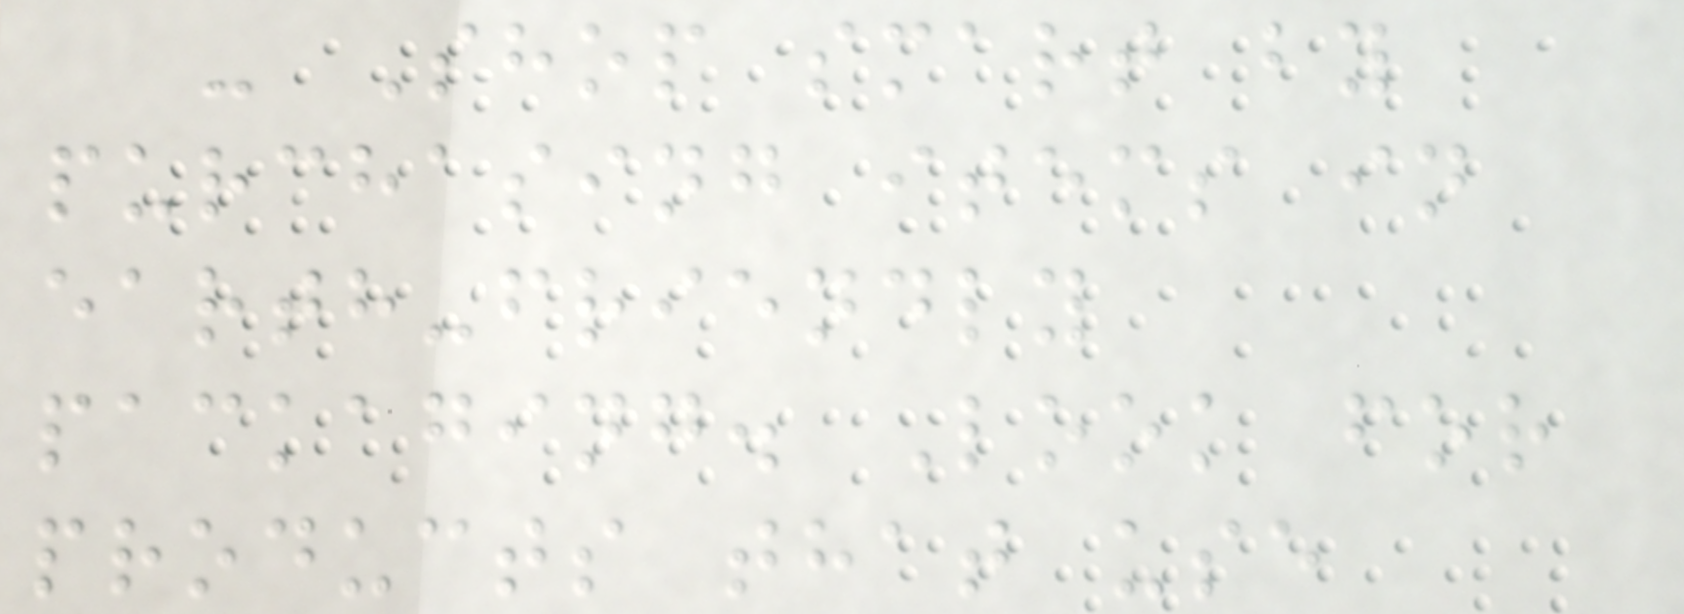- Shop smart by
purchasing items in
earth-friendly
packaging. Look for
products that use
